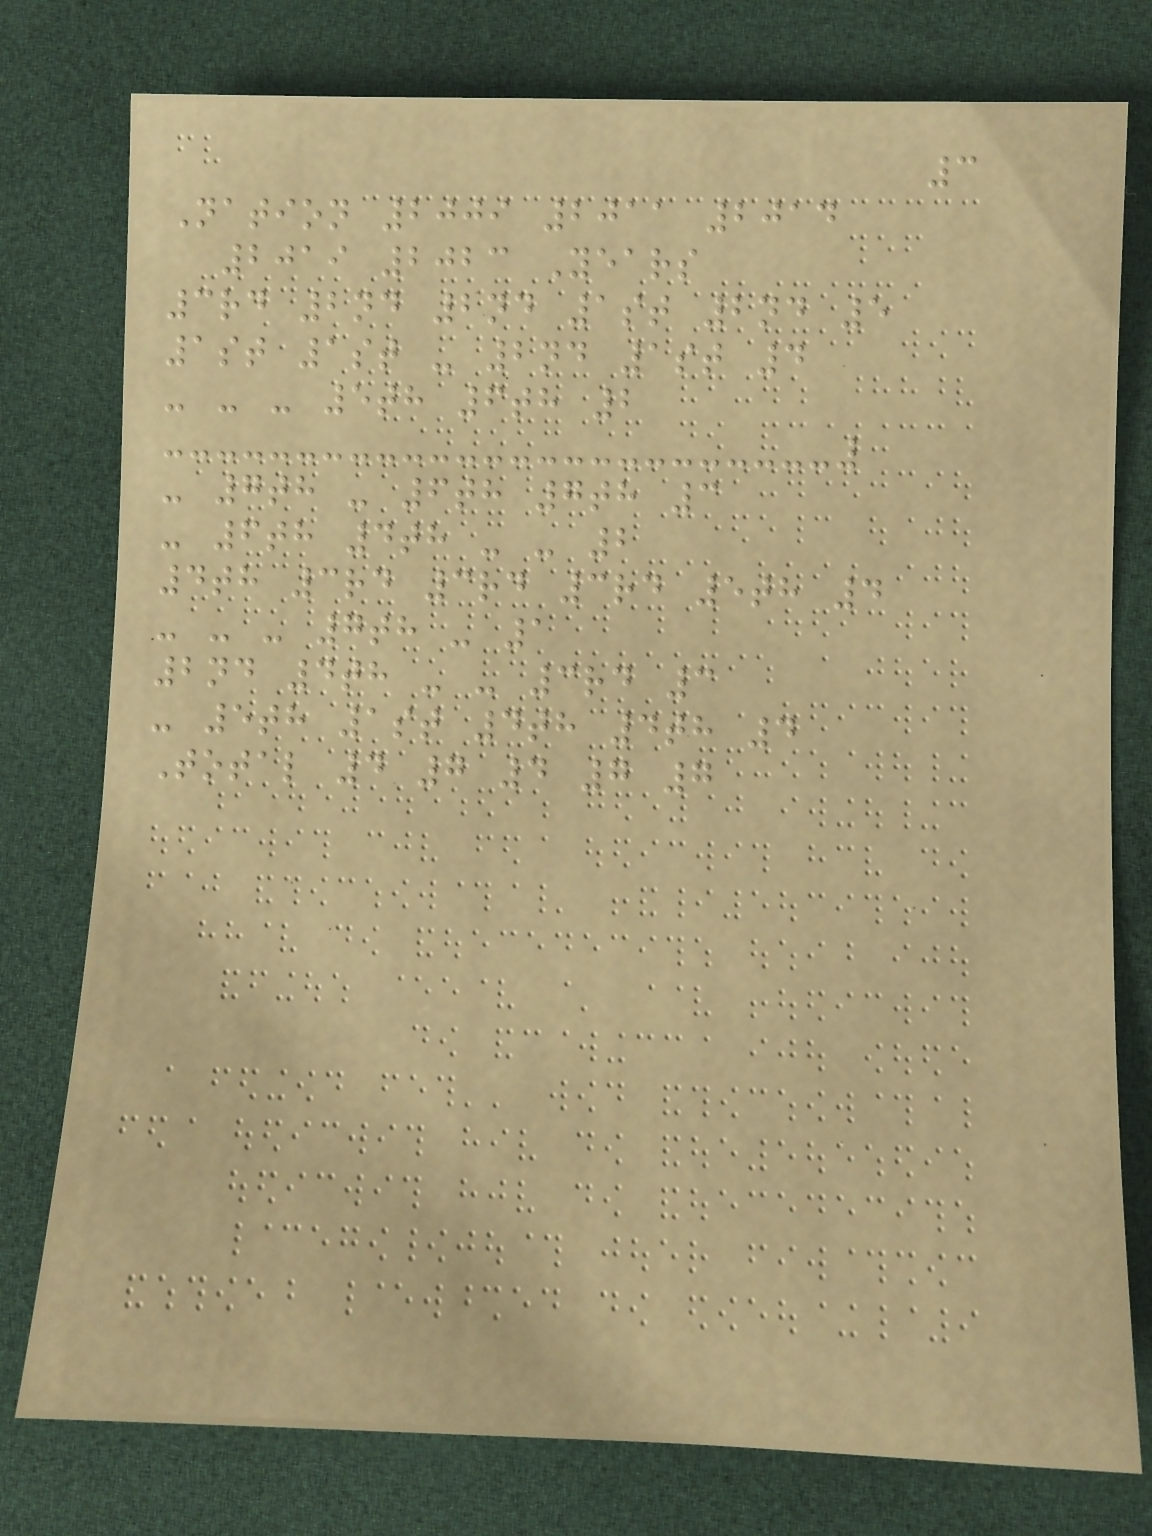3
Nation 2009 2011 2014
2019 2023 Years
3rd 2nd 2nd 1st 2nd 5
1st 1st - 2nd 1st 4
- - - 5th 6th 2
- 7th - 6th 7th 3
- 6th 4th - - 2
4th 3rd 3rd 3rd 5th 4
- - - 7th - 1
2nd 4th - - 3rd 3
- 5th 1st 4th 4th 4
Total 4 7 4 7 7
